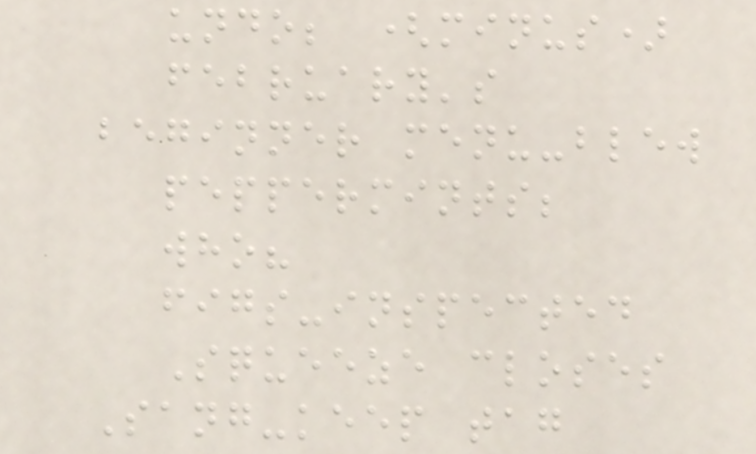undo; (minus)
february's
beginner menu-blew
peppermints;
who?
figs-inspected
Squeeze closes
Sang-keep tag
